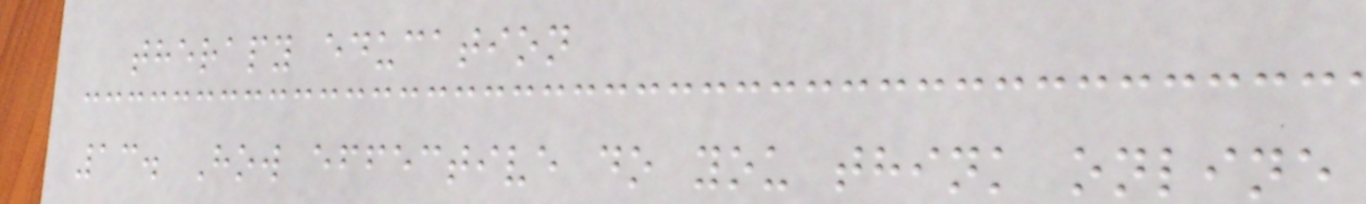therapy education
13. How effective do you think online
